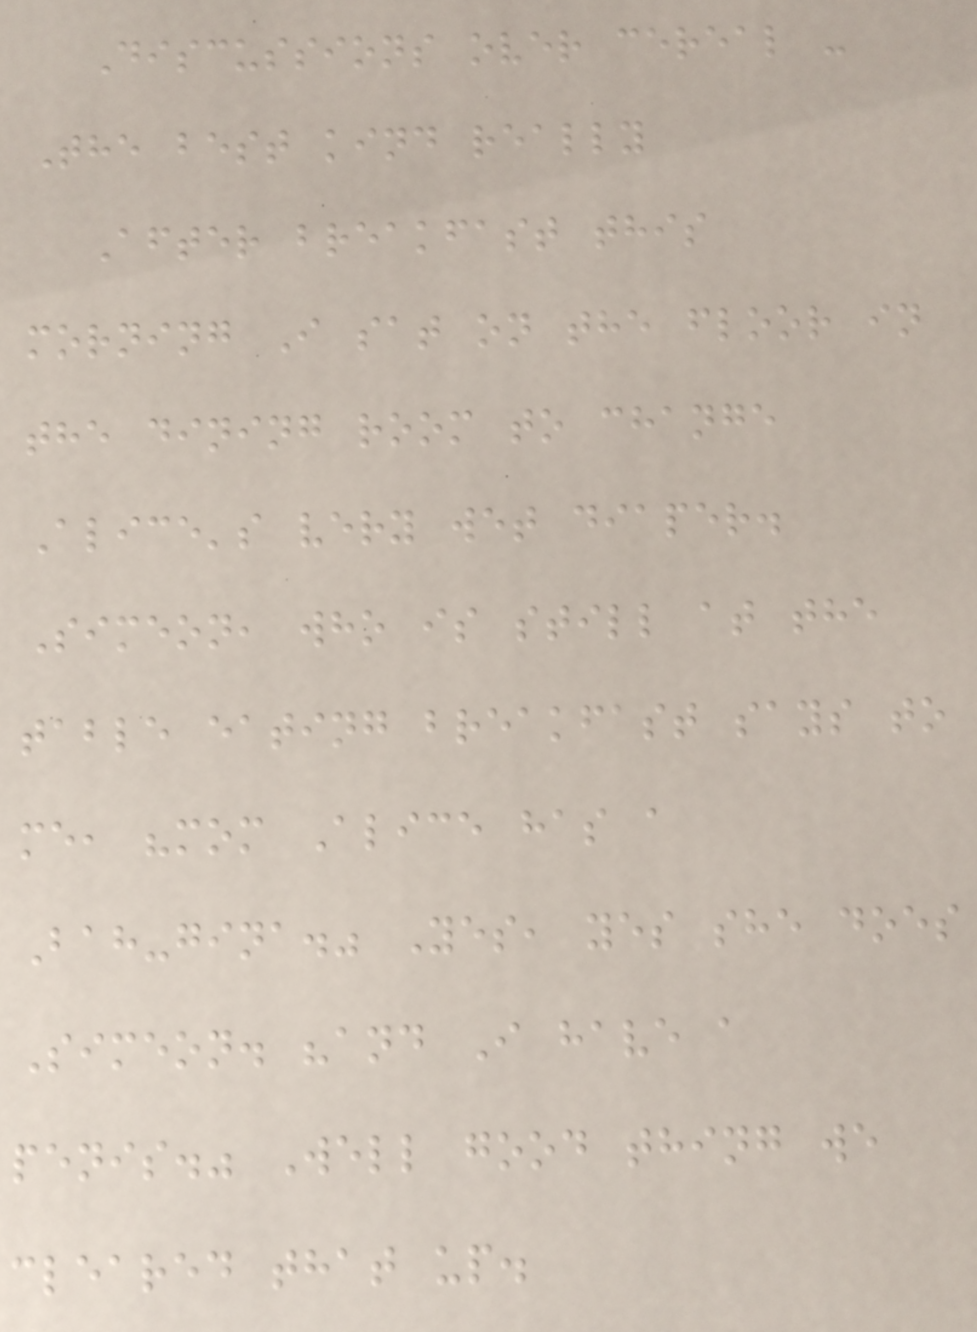Discussions over cereal -
The best kind really
After breakfast this
morning I sat on the floor in
the dining room to change
Alice's very wet diaper.
Simeon, who is still at the
table eating breakfast says to
me, "mom Alice has a
Bah-gina." Yes, yes she does
Simeon. "and I have a
penis." Well good thing we
cleared that up.
